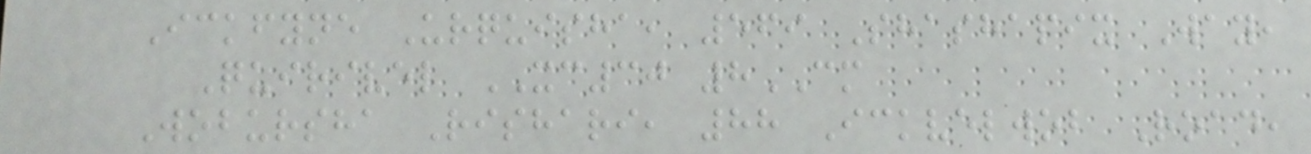Ickfyne Urquisha, 569 Shashapix Way,
Quirivel XC30 8CM
Wobursha Rishari, 88 Ickvelwob Road,
